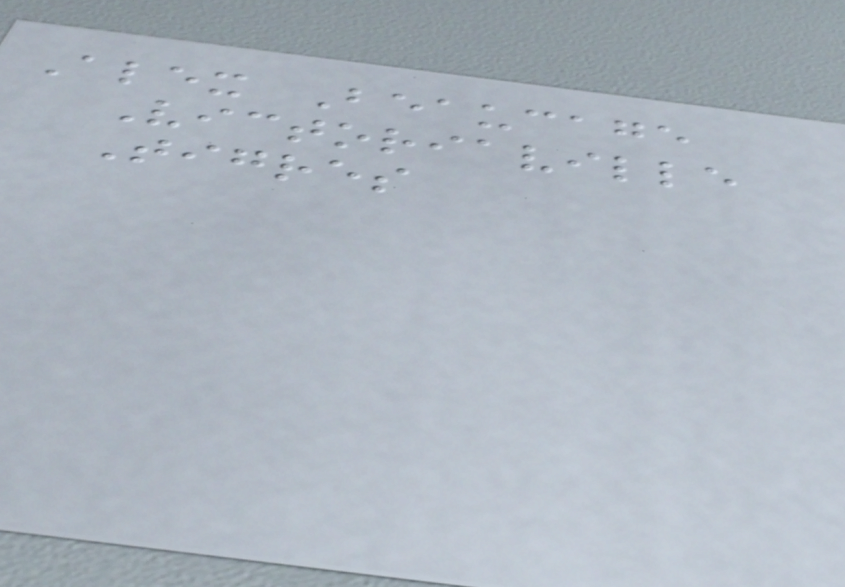Alex Beaucage
Victoriaville
Tigres
